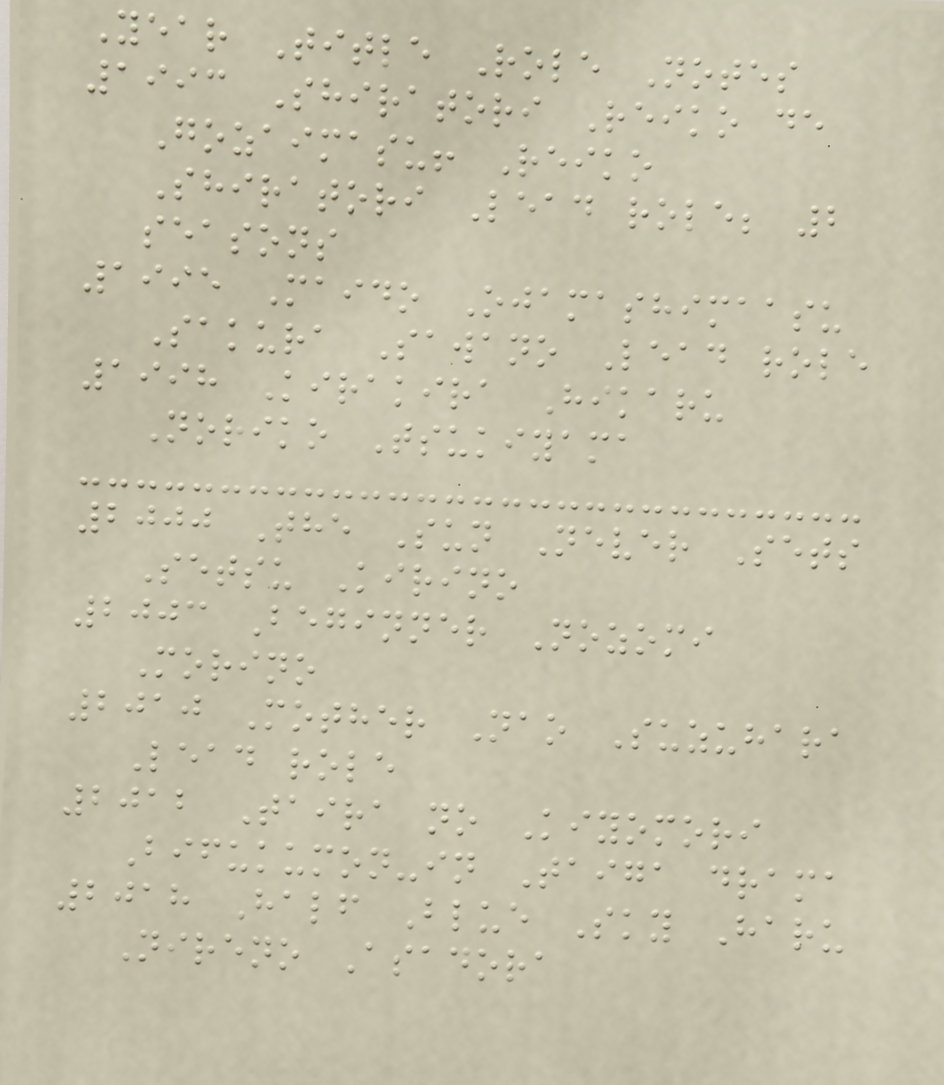Year Title Role Notes
1993 Shiratori Reiko de
Gozaimasu! Reiko
Shiratori Lead role; 2
seasons
1995 Maido Ojamashimaasu
Sakura Sawano Lead role
1998 Kirakira Hikaru
Noriko Tsukiyama
2000 The Sun Never Sets
Setsu Kirino
2003 Beginner Nozomi
Morino
2010 Mother Nao Suzuhara
Lead role
2012 Taira no Kiyomori
Bifukumon-in Taiga drama
2018 Half Blue Sky Haru
Nireno Asadora
